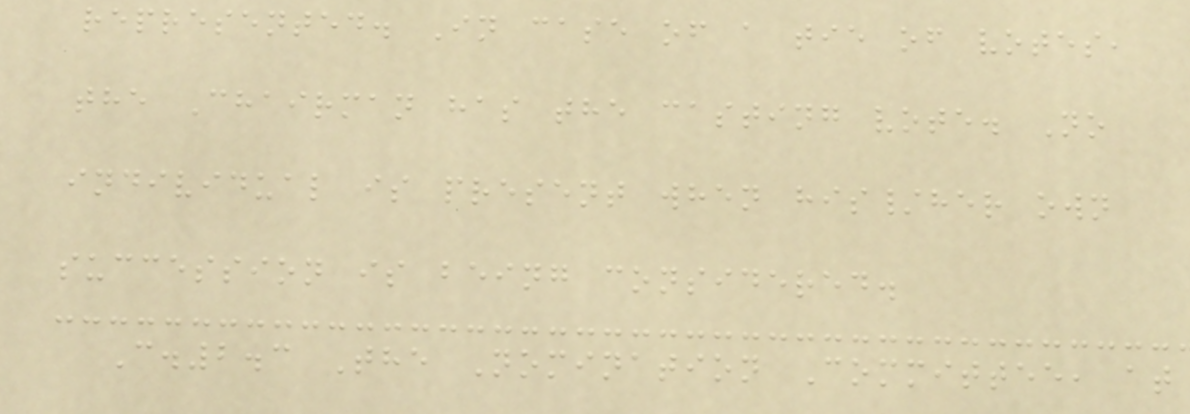represented. In case of a tie of votes,
the Chairman has the casting vote. No
individual is present when his/her own
succession is being considered.
C.2.3 The Nomination Committee, at
